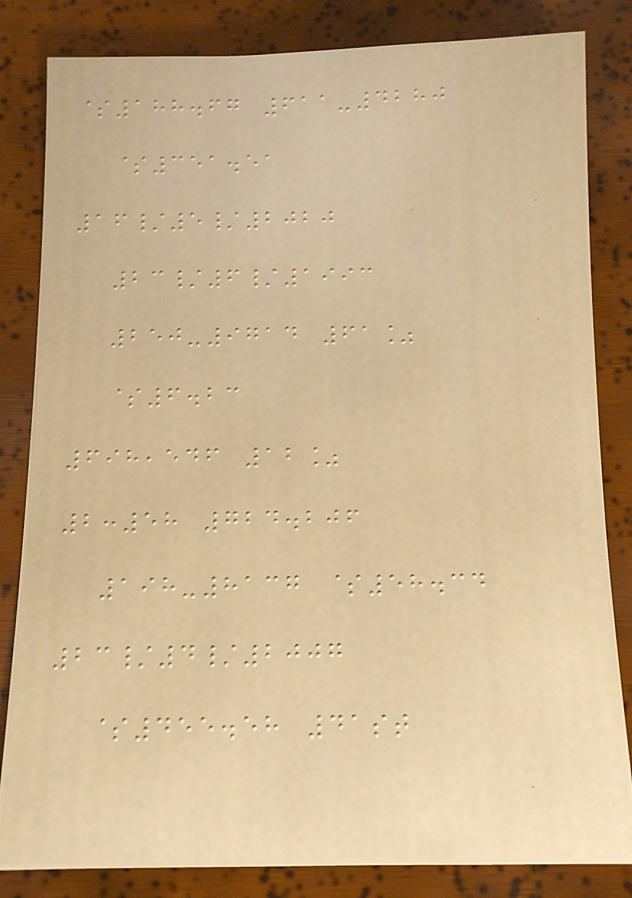$188.67 611-4280
$351.51
16/5/2020
23/6/1993
250-9714 61%
$6.23
698,546 12%
2:58 724.206
198-8137 $58.34
23/4/2007
$455.58 41st
